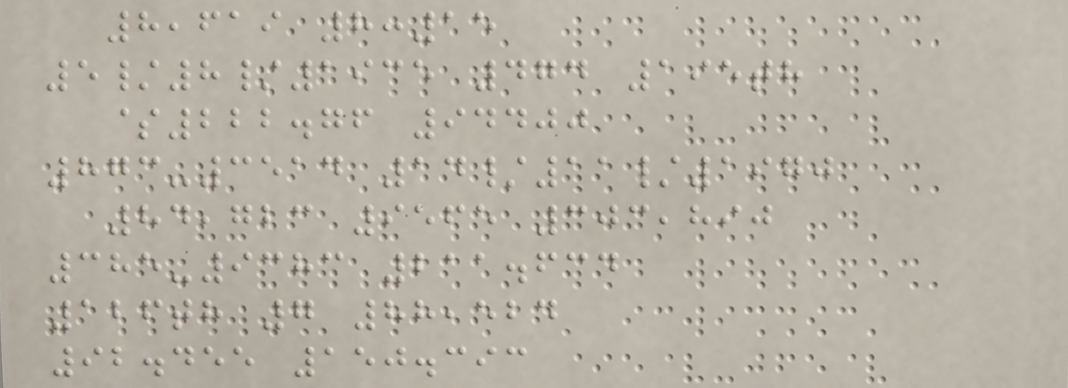8,619 8:15
5/8/1935 474 195th
$222.76 94400
873-3514 14/11/1970
84,723 9565 303,890
385-9383 211.634
126th 7 88,524
92.455 150.393
